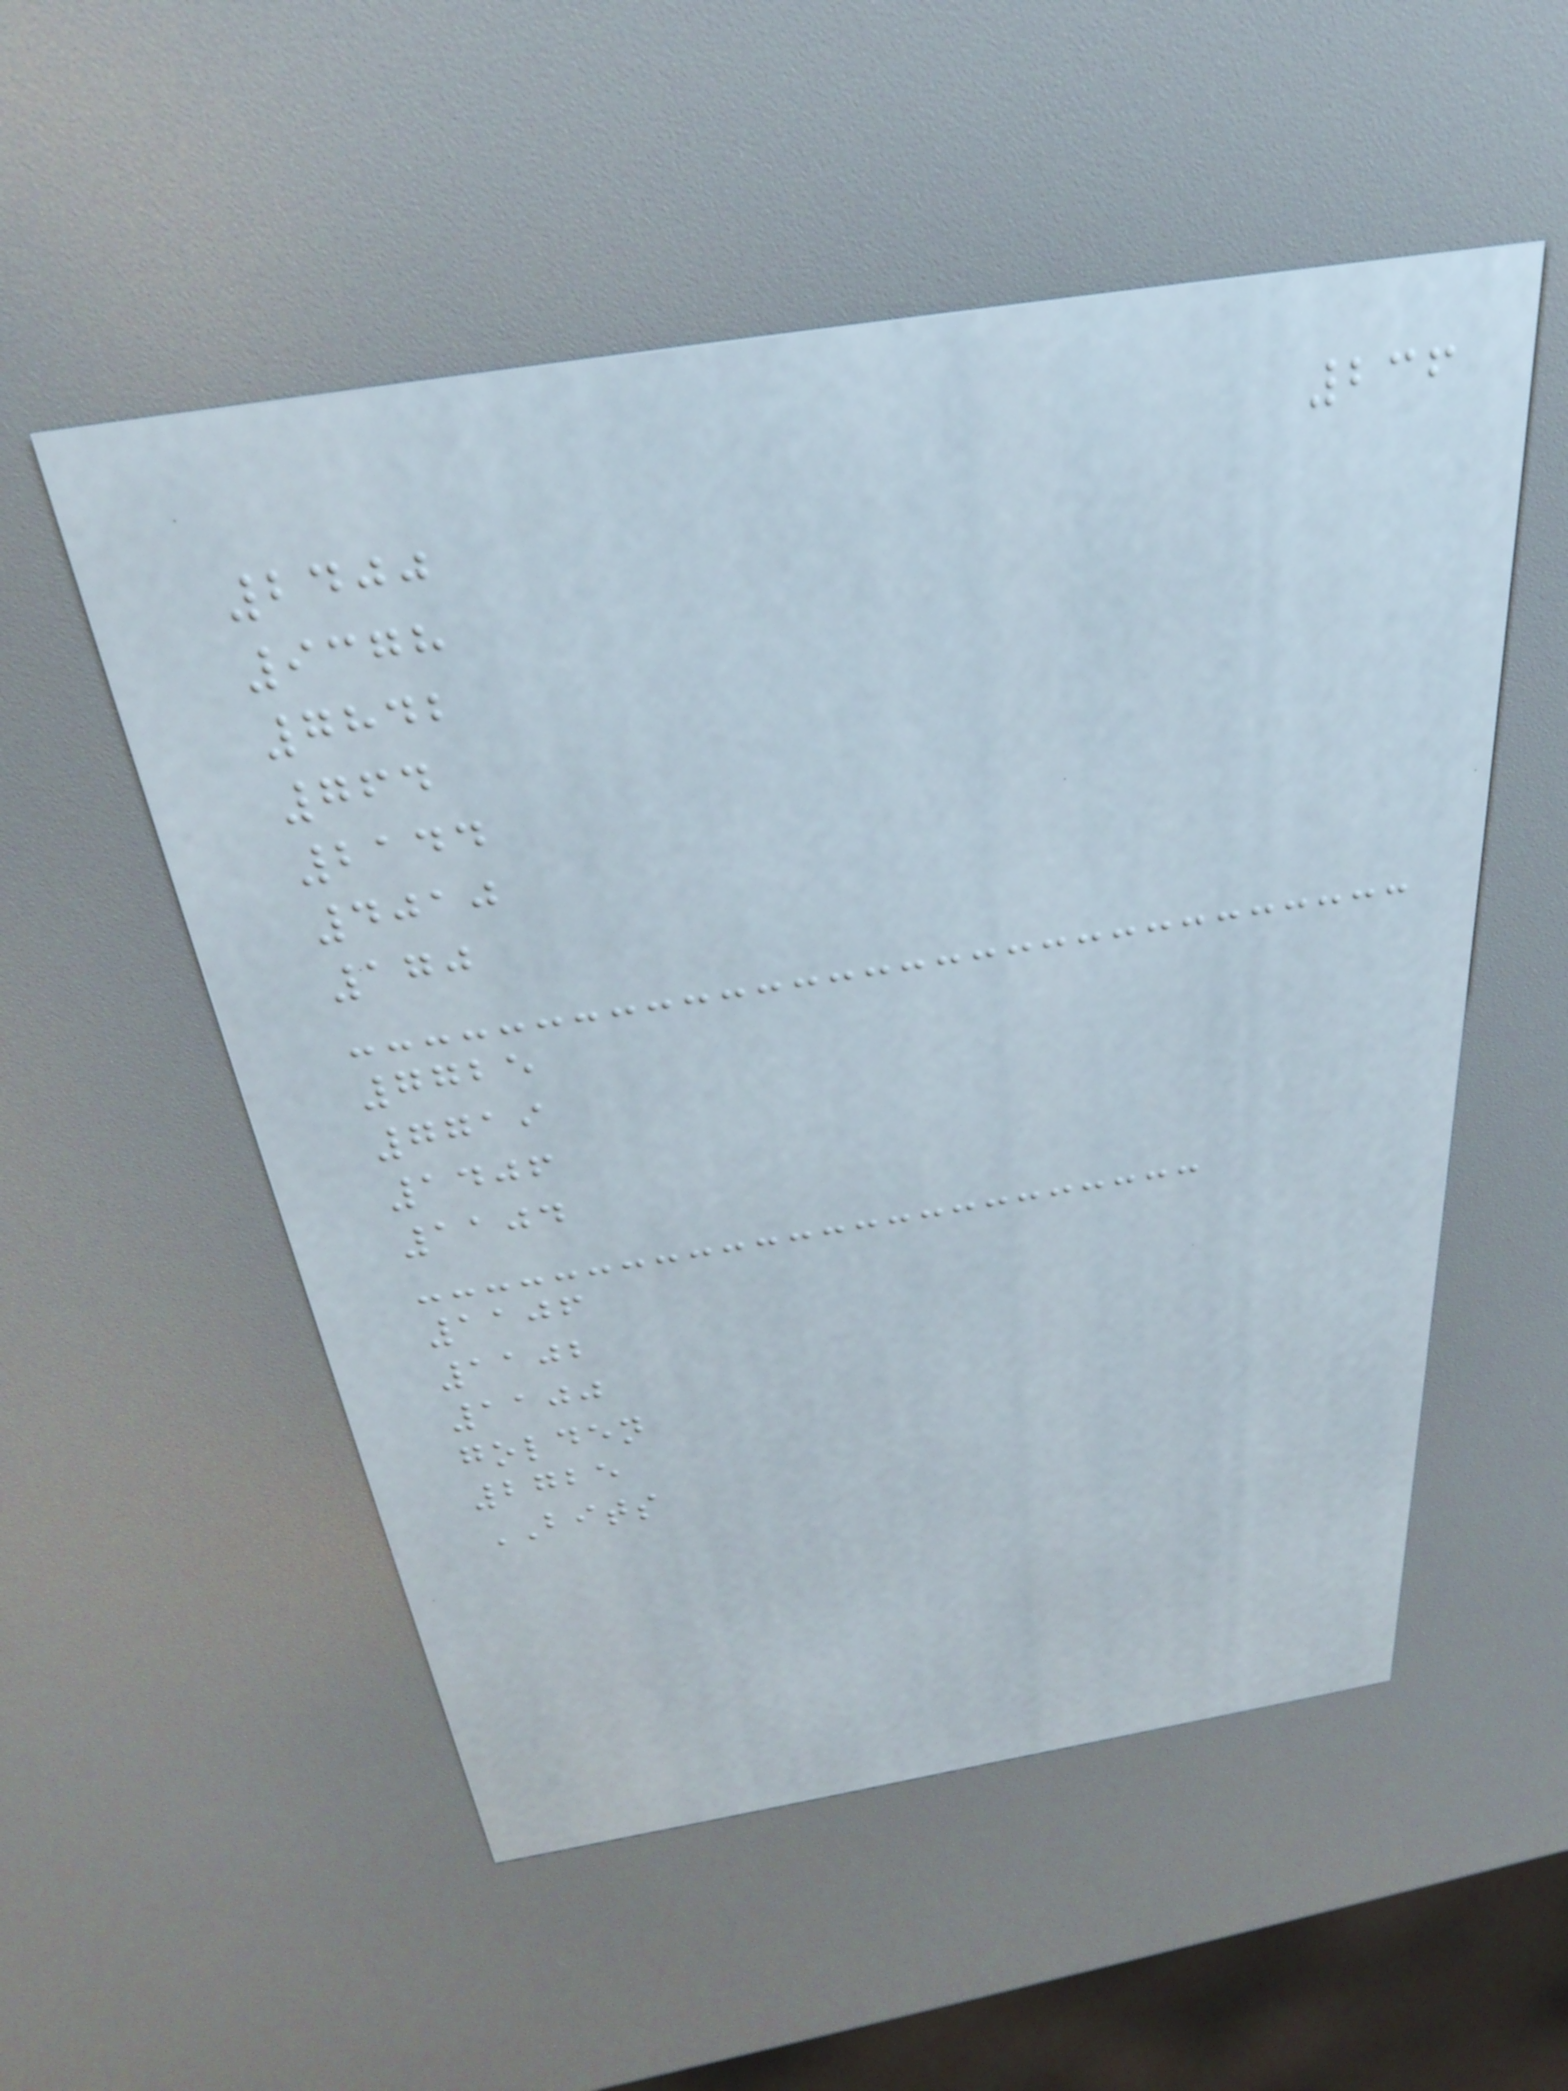236
2400
9378
7842
764
2144
4010
170
7725
7719
1406
1104
1106
1102
1100
golden
2725
BITS
